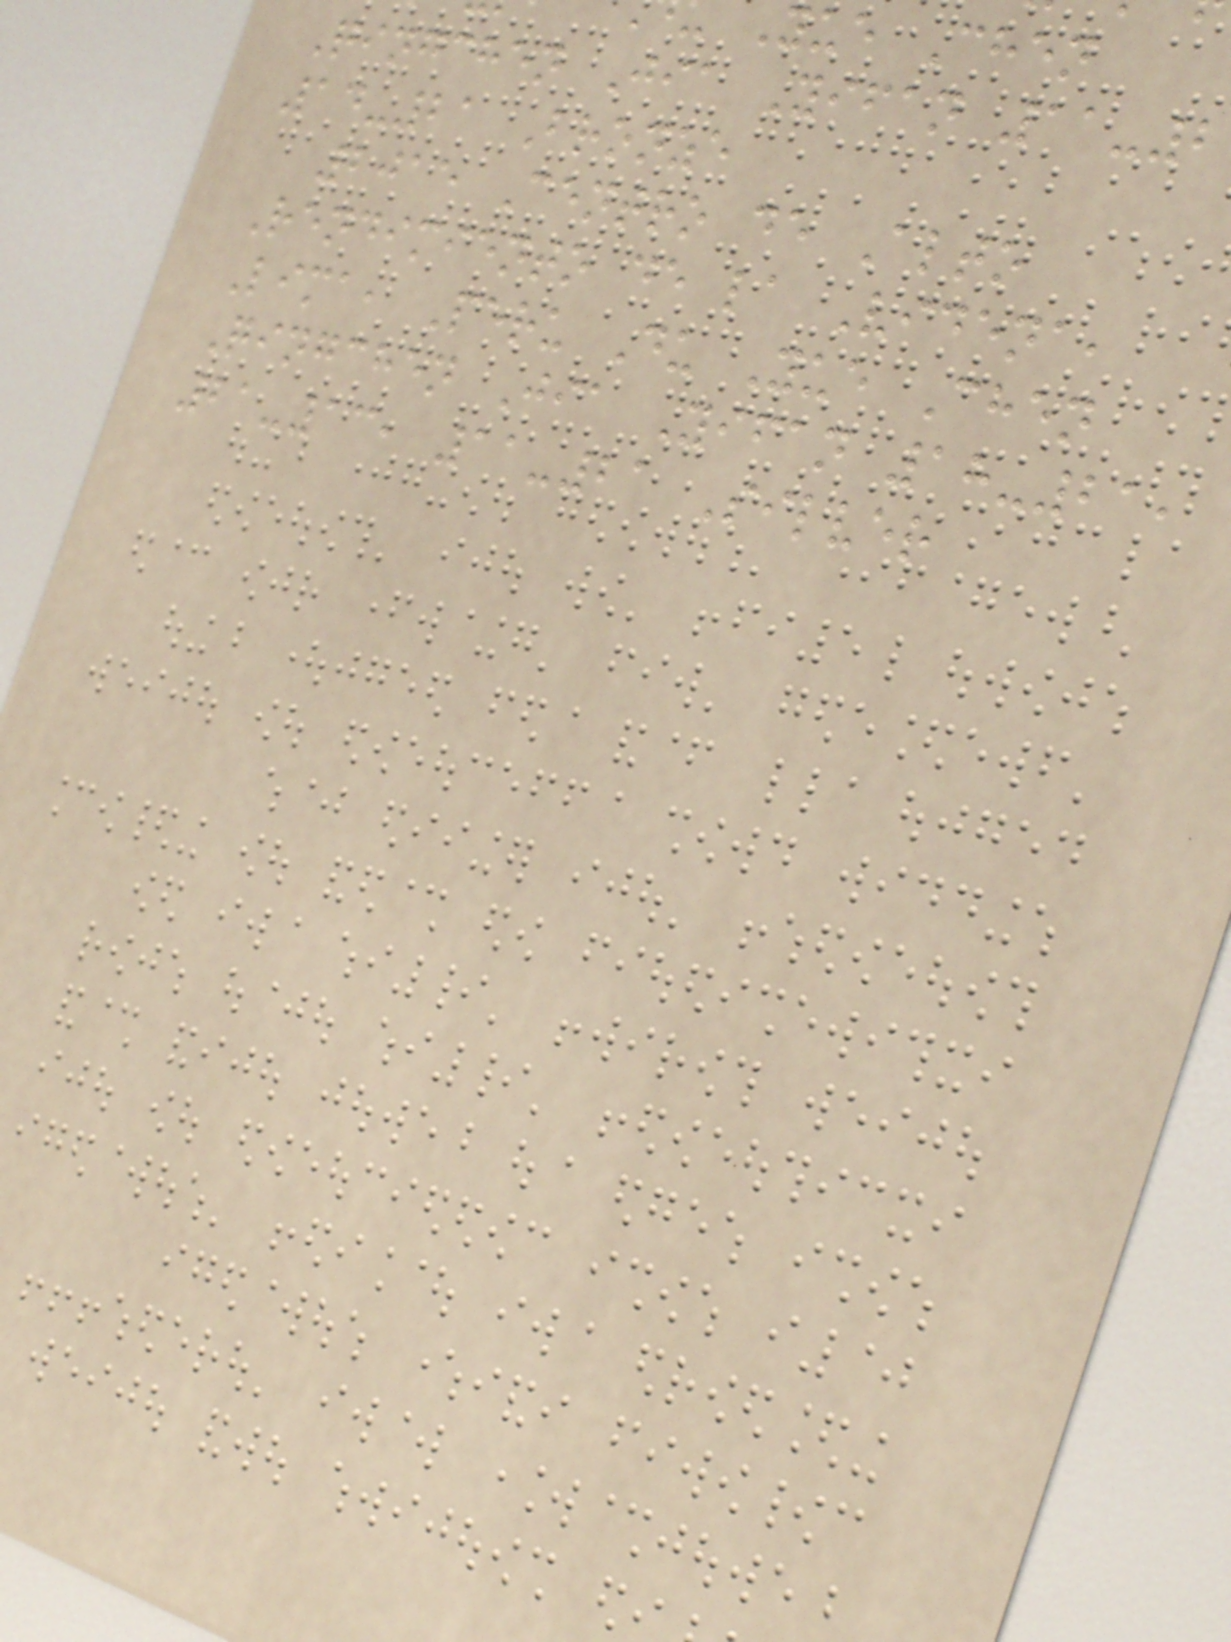Yue Chen
Qingchen Jia Yifan 11-2
14-21 Bronze
2015 Centro de Alto
Rendimiento de la Videna,
Lima, Peru Du Yue Chen
Qingchen Jia Yifan 18-21,
21-13, 11-21 Silver
